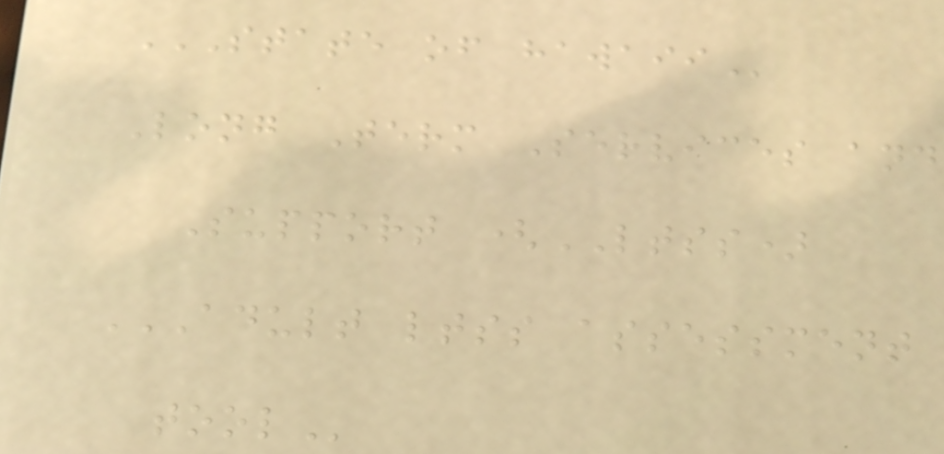STATE OF HAWAII
Long Term Services and
Support (LTSS)
ADULT LTSS ASSESSMENT
TOOL
